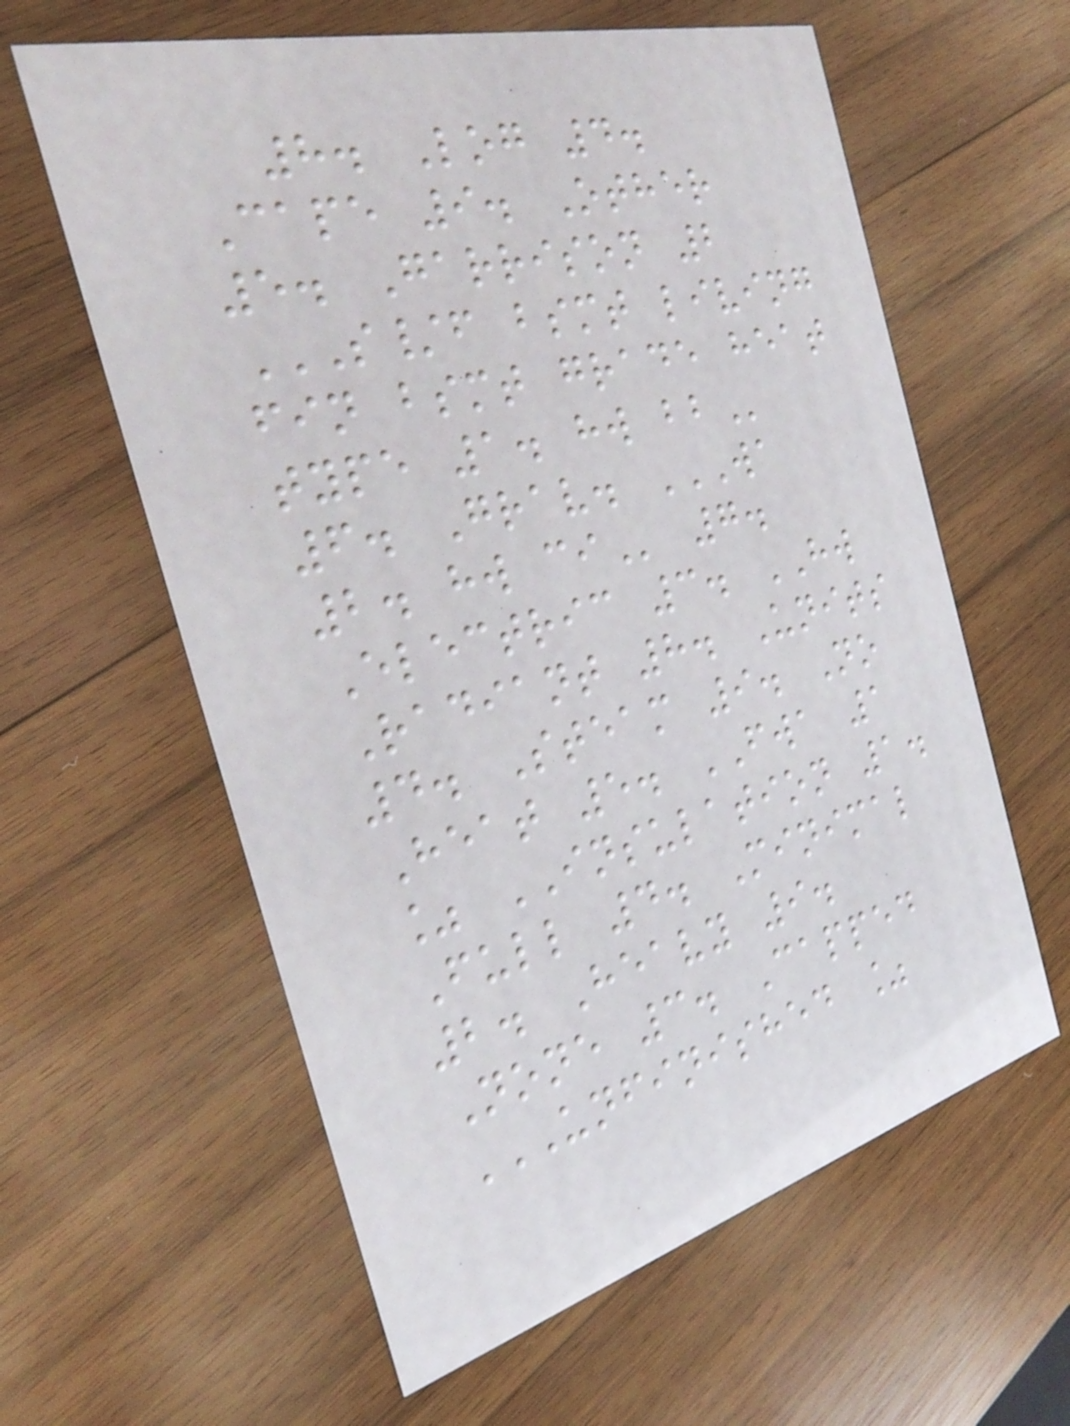8. Log 4.
Cape 9. Other
5. Garrison 2
S/F BSMT LIVING
FIN BSMT GRADE HEAT
TYPE 1. HW BB
6. Grav. WA
2. HW CI 7.
Electric 3. HW
Radiant 8. Units
4. Steam 9. No
Heat 5. FWA 1
% INSULATION 1.
Full 4. Minimal
2. Heavy 9.
None 3. Capped
UNFINISHED %
